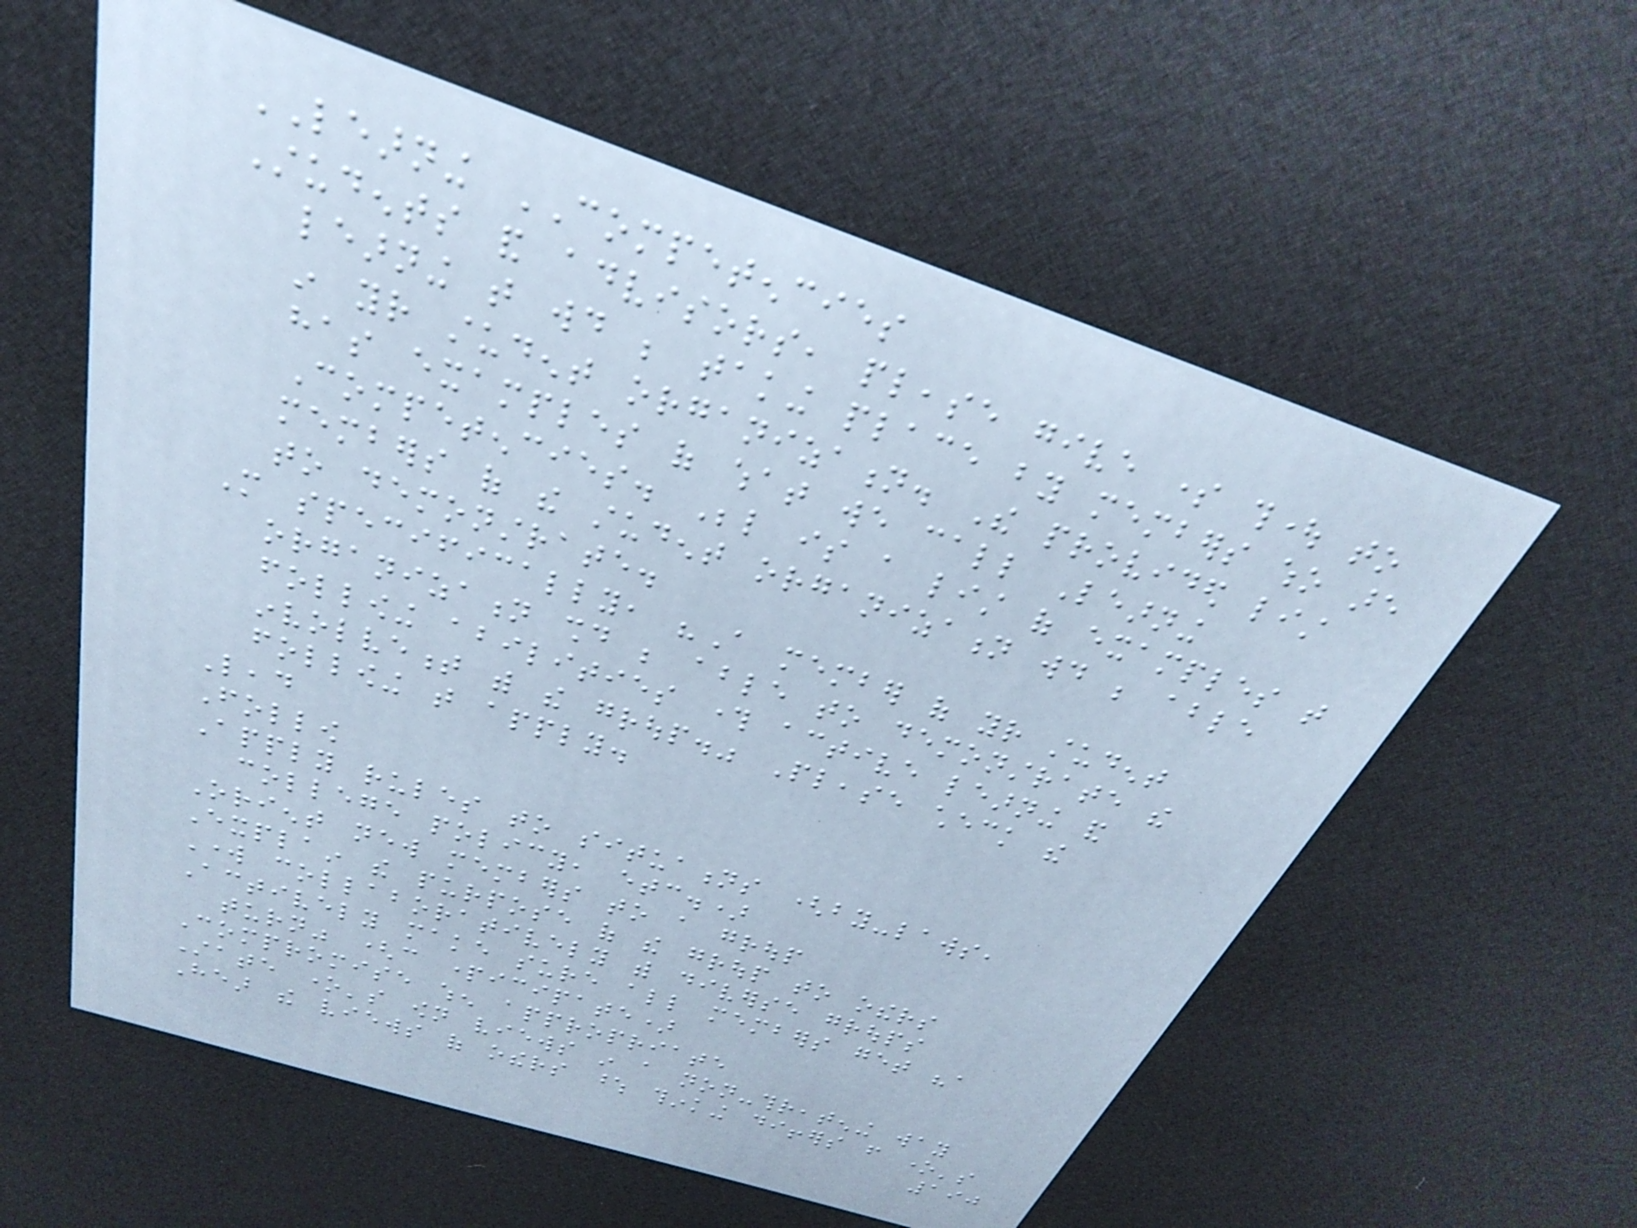LEARNING COMPETENCIES
Students and advisors, please give some thought to
learning that would be taking place by members who are
in your student organization. The provided list
has examples of what we call Learning
Competencies. Below is a list of examples that
members of the student organization would be able
to demonstrate.
More specifically, "A member of your student
organization should be able to demonstrate the
following abilities through active learning and
involvement with the group." Please check the
following that apply.
Lead
Follow
Apply rules to situations (by-laws,
college policy, etc.)
Orient new members to a group
Explain the purpose of the group to others
Work collaboratively with diverse groups
Actively make sure all members get "a
turn" (can participate)
Compromise when appropriate
State one's own views in a non-threatening way
Hear the views of others whose thinking differs from one's
190
